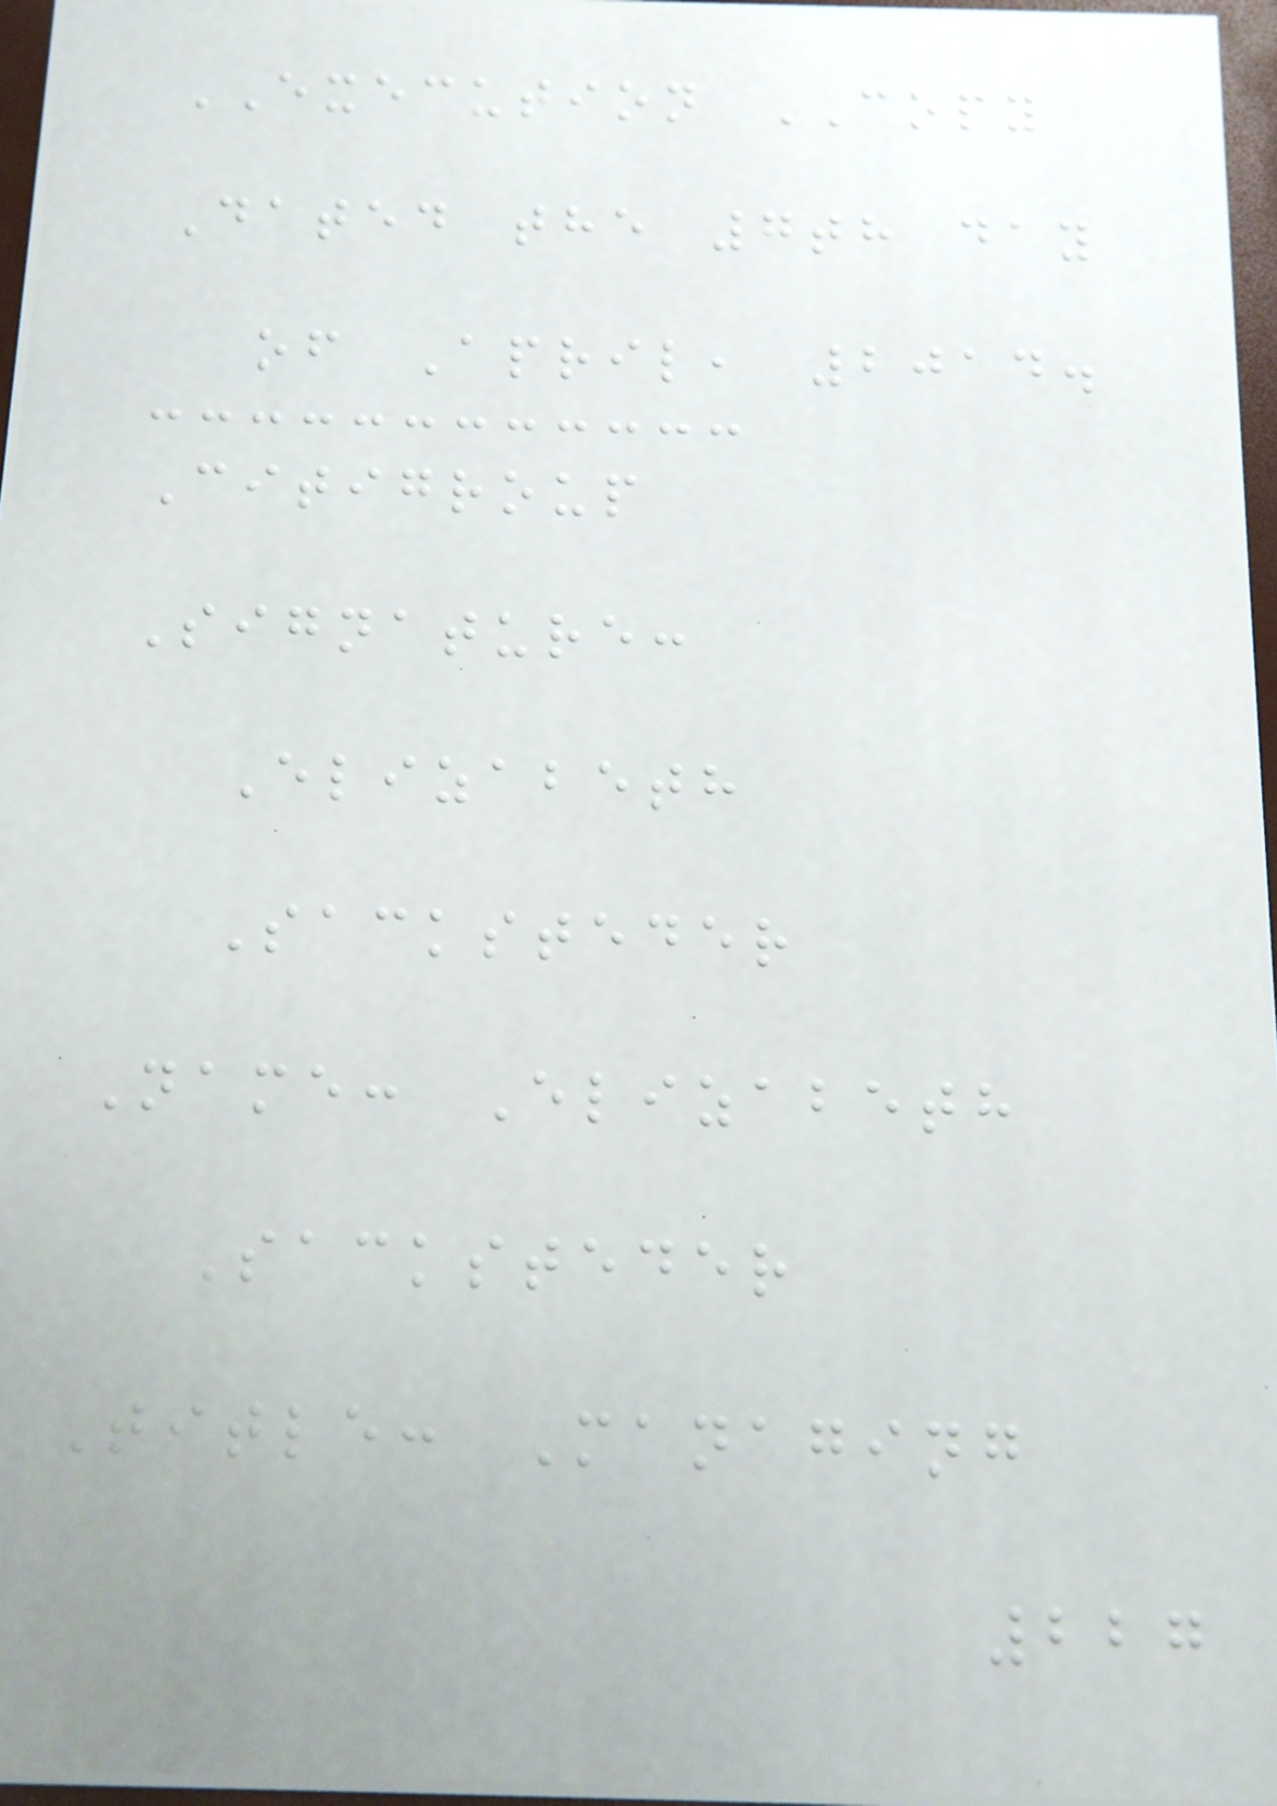EXECUTION COPY
Dated the 7th day
of April, 2014.
Citigroup
Signature:
Elizabeth
Sacksteder
Name: Elizabeth
Sacksteder
Title: Managing
227
